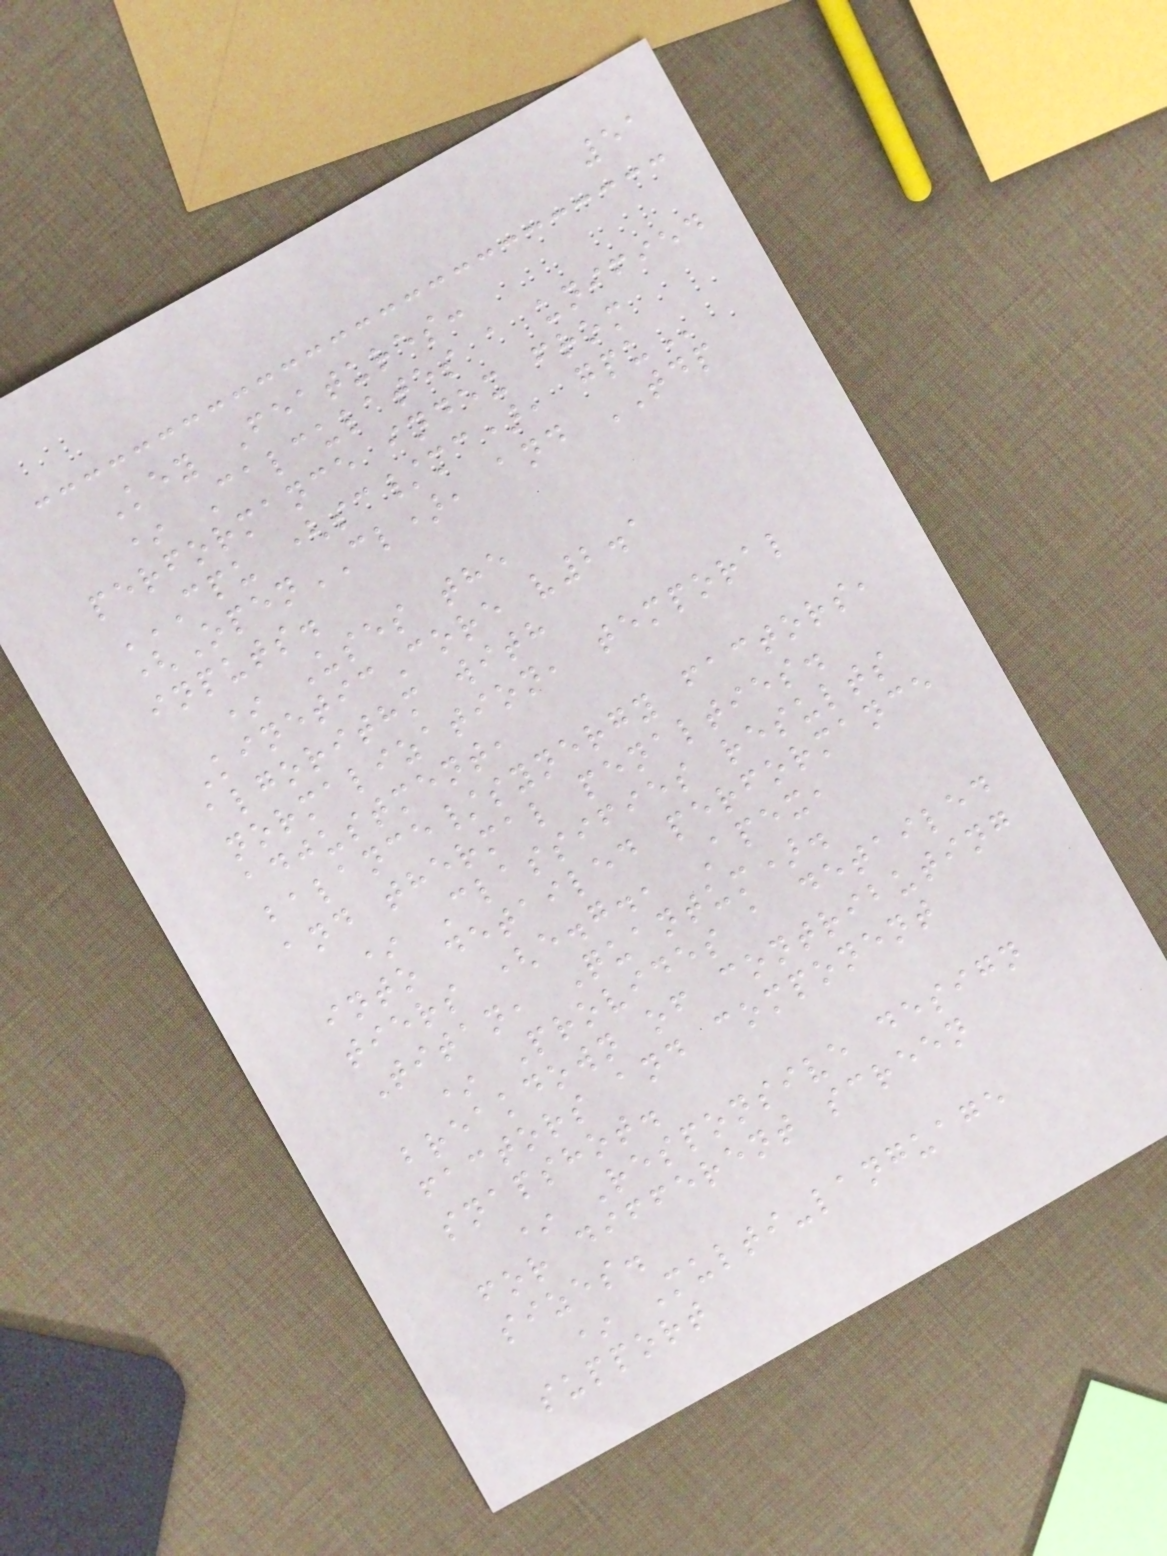51
Key Features:
* Calculates a unified
performance index from
CPU (SC/MC), GPU
(OpenCL), and TDP
inputs.
* Uses the
KineticCore v2.1
algorithm with
normalization, temporal
adjustment,
balance/synergy factors,
and thermal penalties.
* Classifies results
into detailed performance
tiers (e.g., Apex,
Titan, Quantum).
* Provides a detailed
breakdown of contributing
factors and component
snapshot.
* Responsive design
for different screen
sizes.
* Multi-language
support
